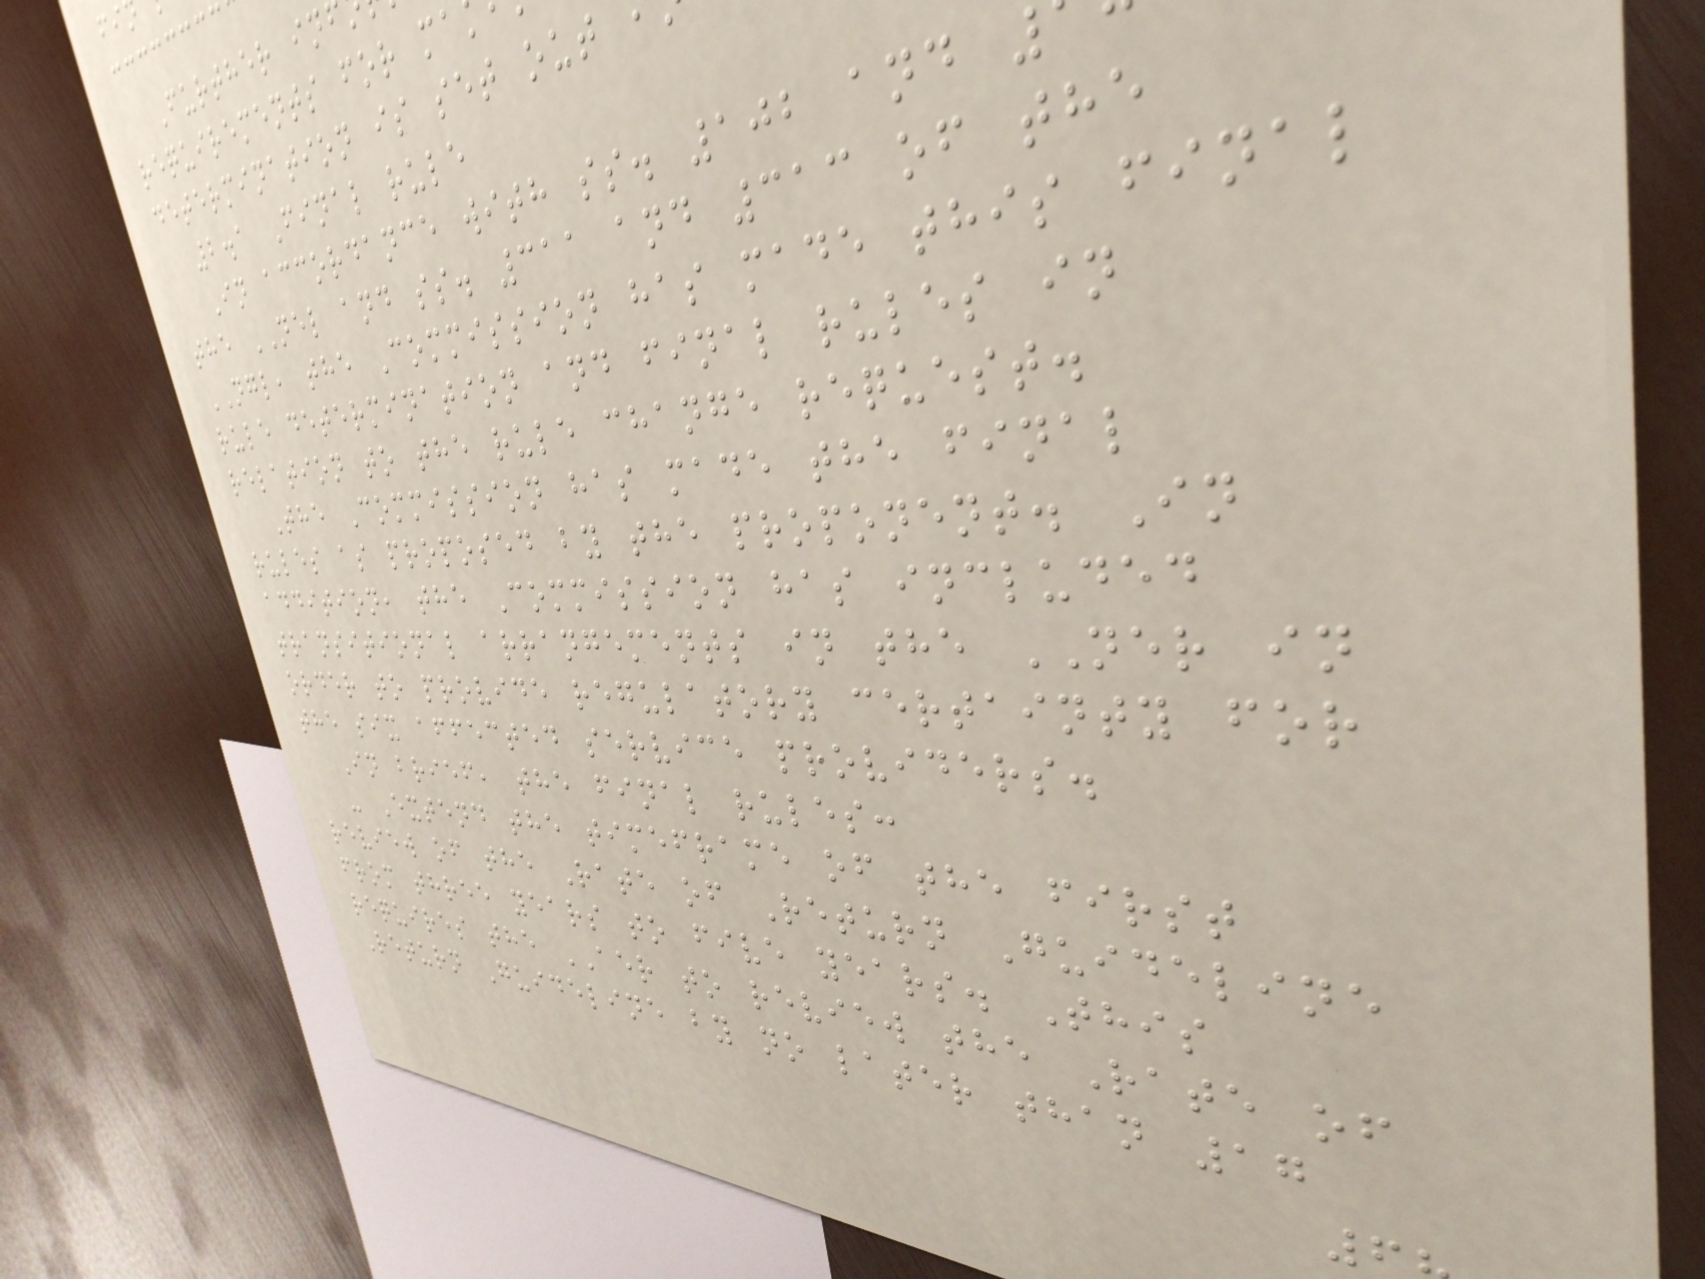Further in
requirements for ma
determination is set out
2.1 Final rule
In accordance with ss. 102 and
the NEL and ss. 311 and 313 of the
NGL, the Commission has made this final
rule determination and final rules in
relation to the rule change request.
The Commission has made the final
rules as proposed by the proponent. In
addition, the Commission has included
transitional arrangements in the NER in
order to provide regulatory certainty for
the six affected service providers.
In brief, the final rules:
- Extend the timeframe of the first
review of the Rate of Return Guideline
from three years to five years. This
requires the AER to review the Rate of
Return Guideline by no later than 17
